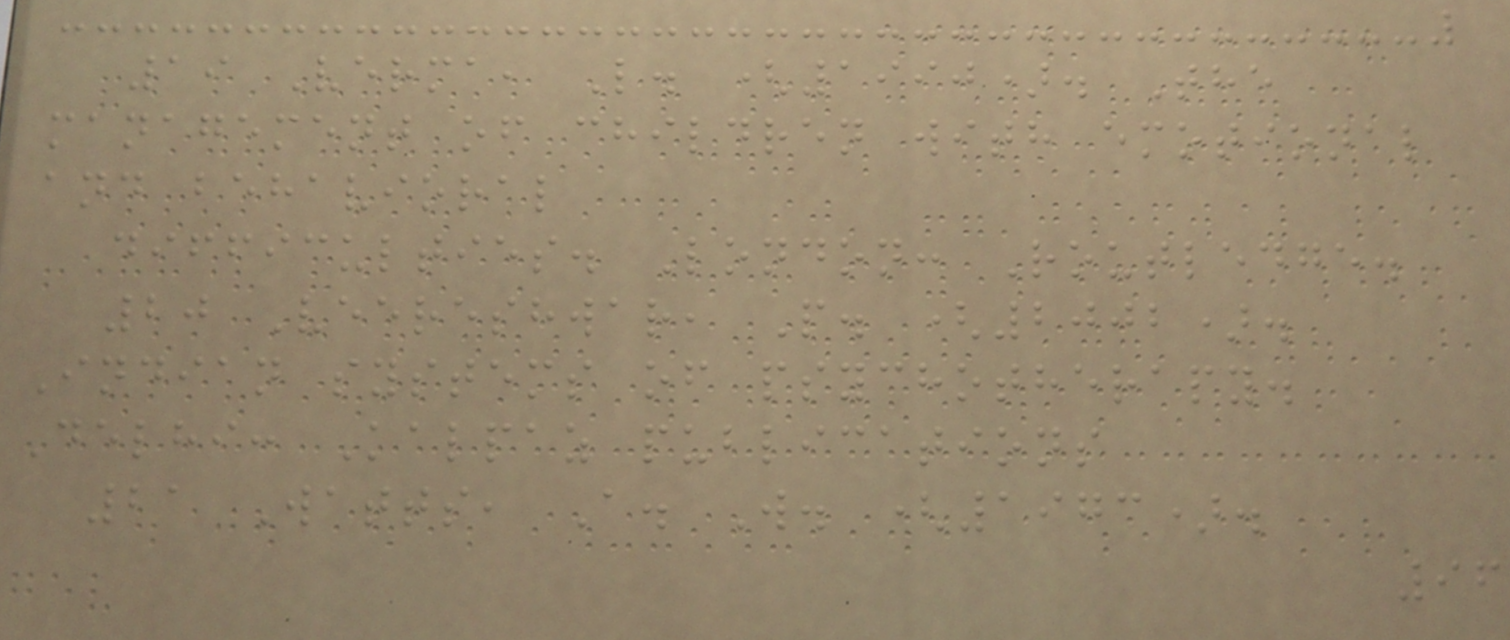19 Verma, L. (1990). The
management of children with emotional
and behavioral
difficulties. London: Routledge.
20 Veereshwar, P. (2002).
Indian systems of psychotherapy.
Delhi: Kalpaz publications
21 Watts, A. W. (1973).
96
